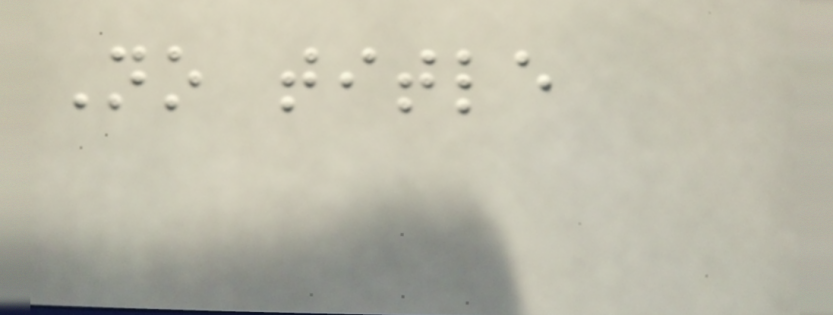No title
